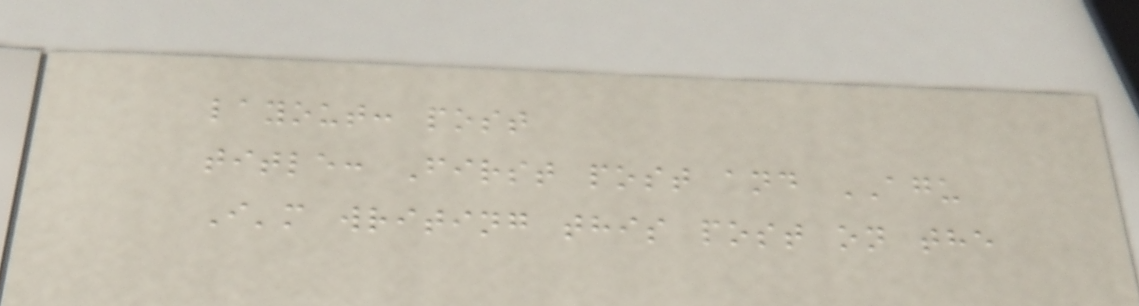layout: post
title: First post and AGU
I'm writing this post on the
